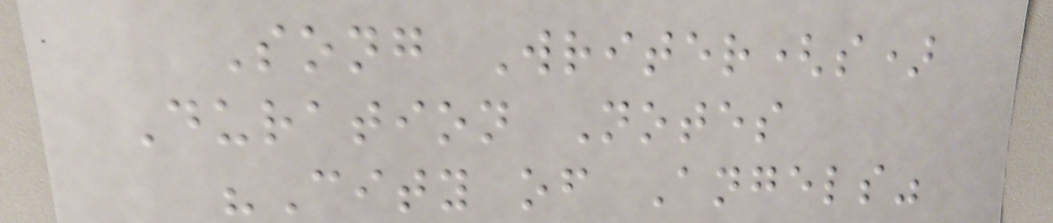Song Writer(s)
Duration Notes
"City of Angels"
